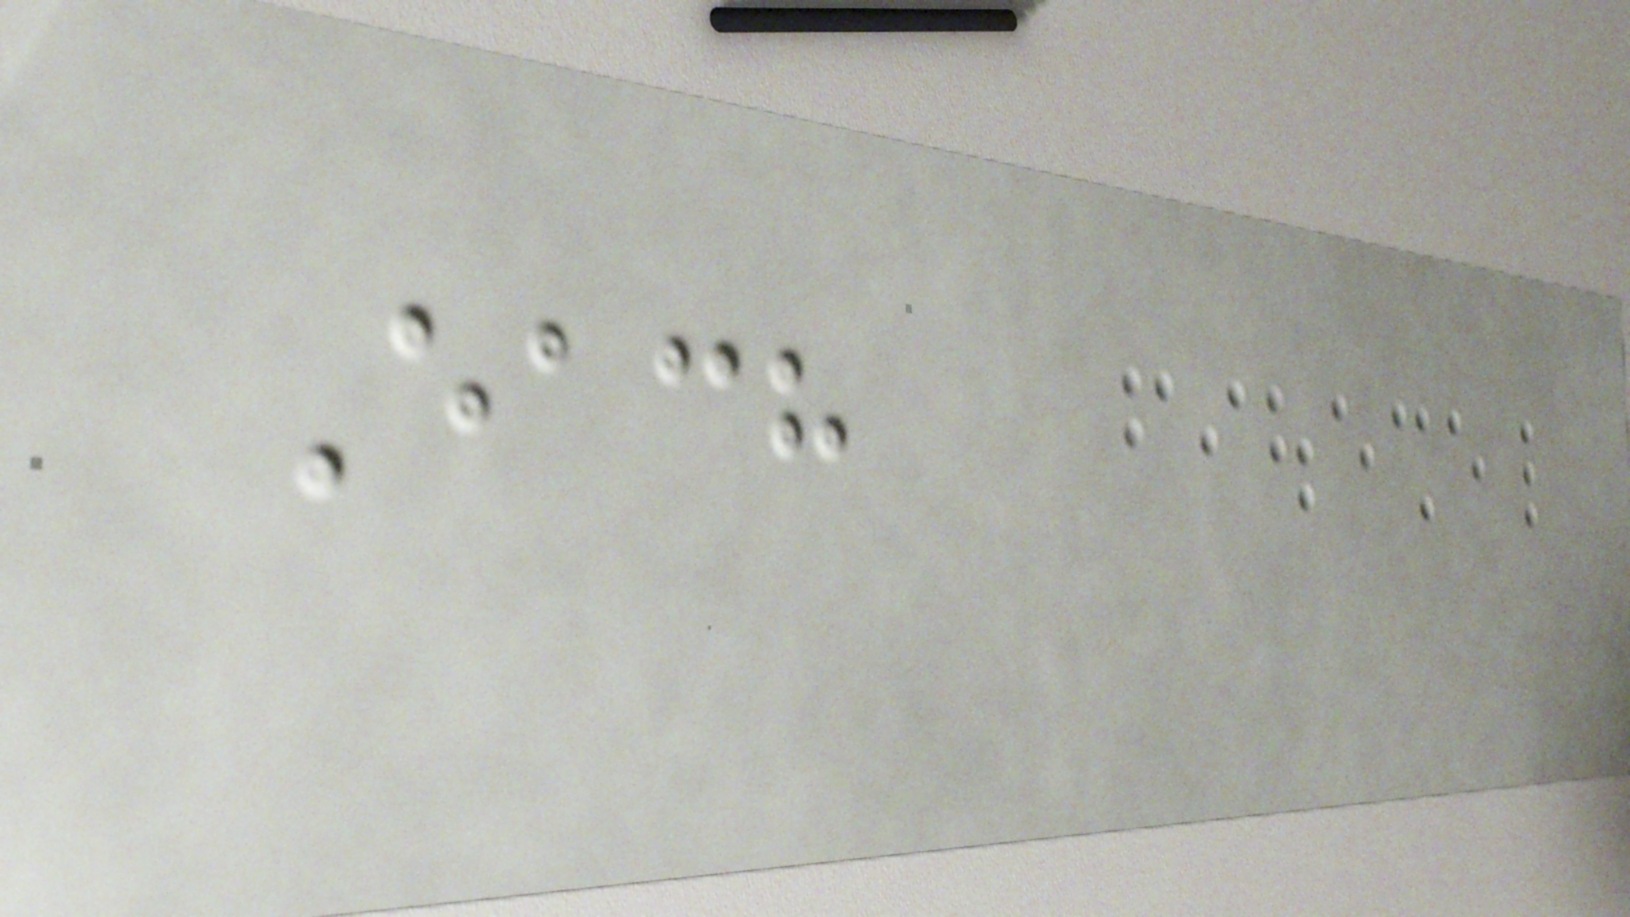Each
